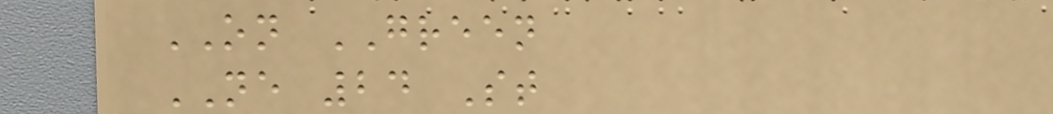ON GREEN
NE 24 St
